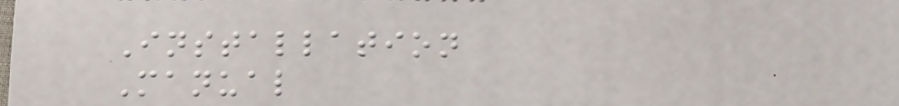Installation
Manual
